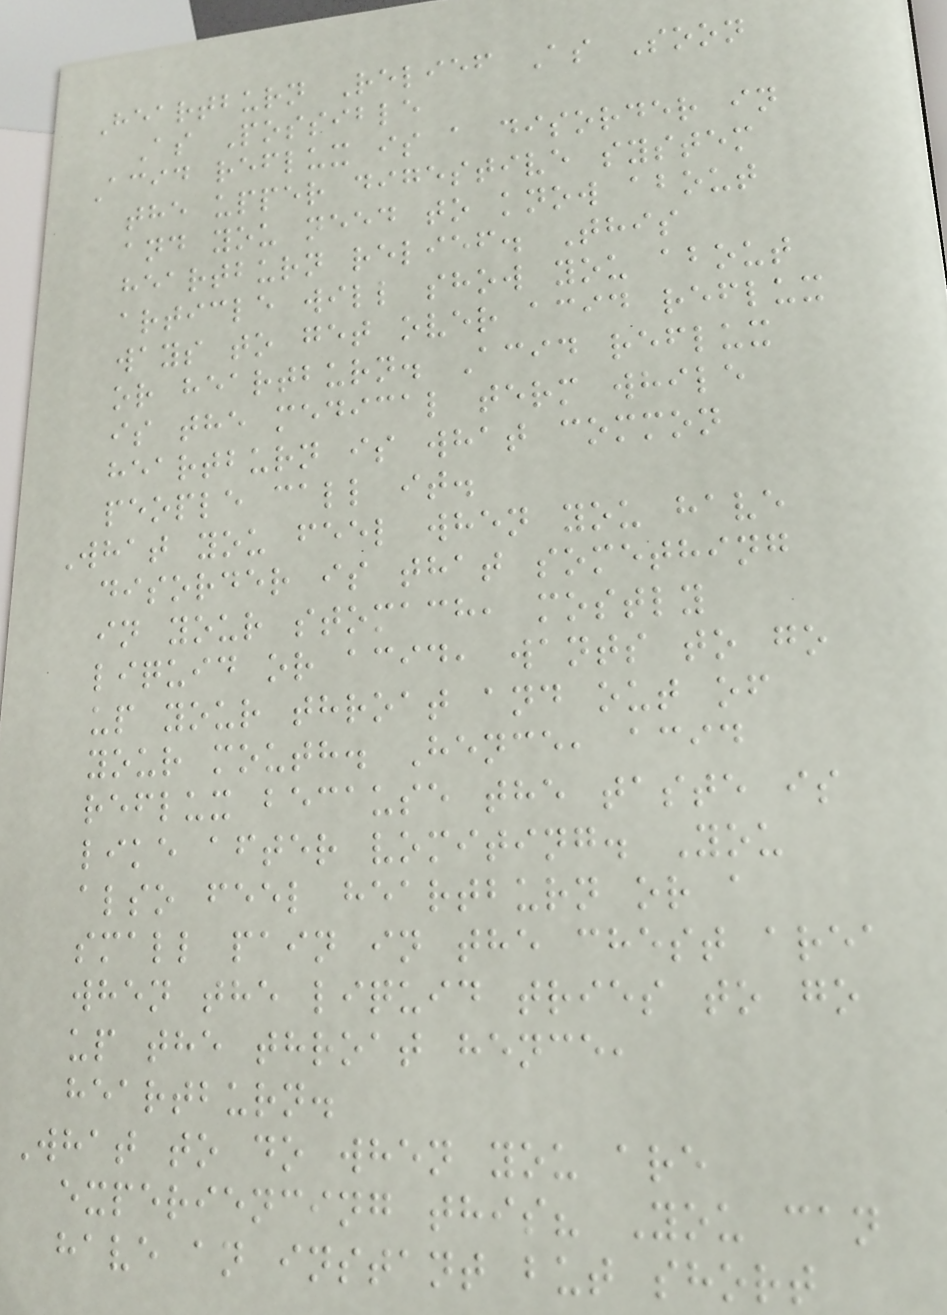Heartburn Relief As Soon
As Possible
Acid reflux is a disorder in
the upper digestive system
and you need to know about
heartburn relief. This
article will show you about
ways to get over acid reflux
or heartburn. Acid reflux
is the medical term while
heartburn is what common
people call it.
What you feel when you have
disorder is that something
in your stomach, mostly
liquid or acid, wants to go
up your throat and out of
your mouth. Hence, acid
reflux because the taste is
like after vomiting. You
also feel heartburn or a
small pain in the chest area
when the liquid tries to go
up the throat hence,
heartburn.
What to do when you are
experiencing this? You can
have an instant but short
